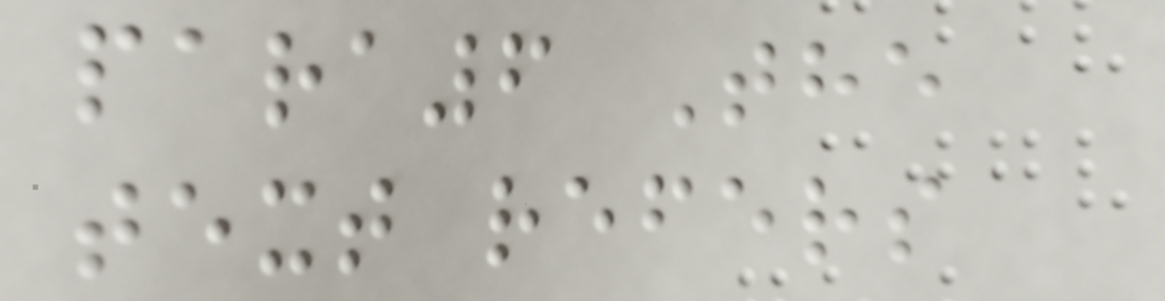para6 The
text refers
